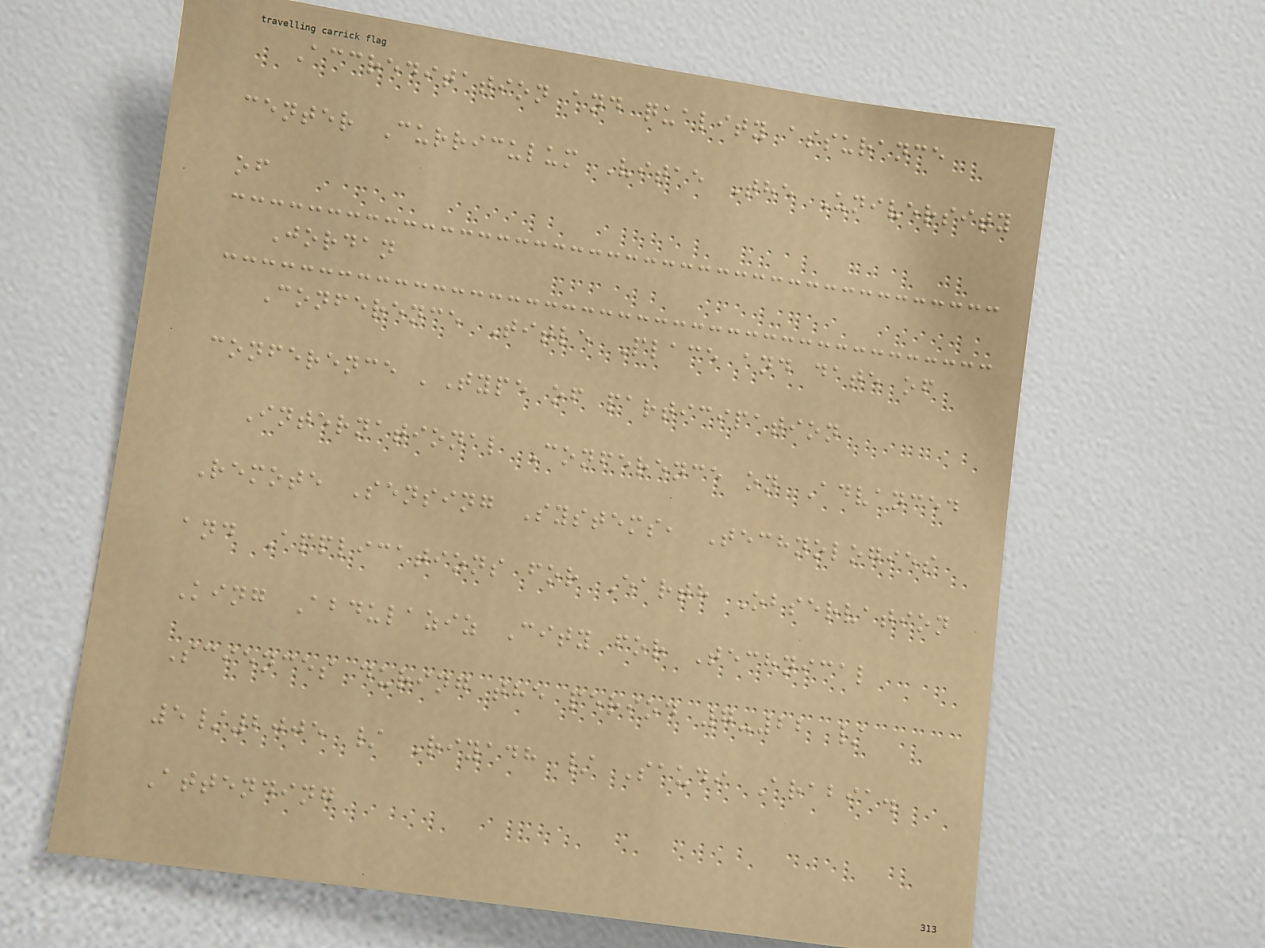Accreditation and quality assurance
center Curriculum Vitae The University
of
Jordan
Conference Title Place and date of
conference 'Type of participation
International Conference on Advanced
Remote Sensing Systems, Technologies
and Applications for Earth Observation
King Abdulaziz City for Technical
Sciences during the period 7-22 /
5/2005 / Riyadh / Saudi Arabia.
Attending
